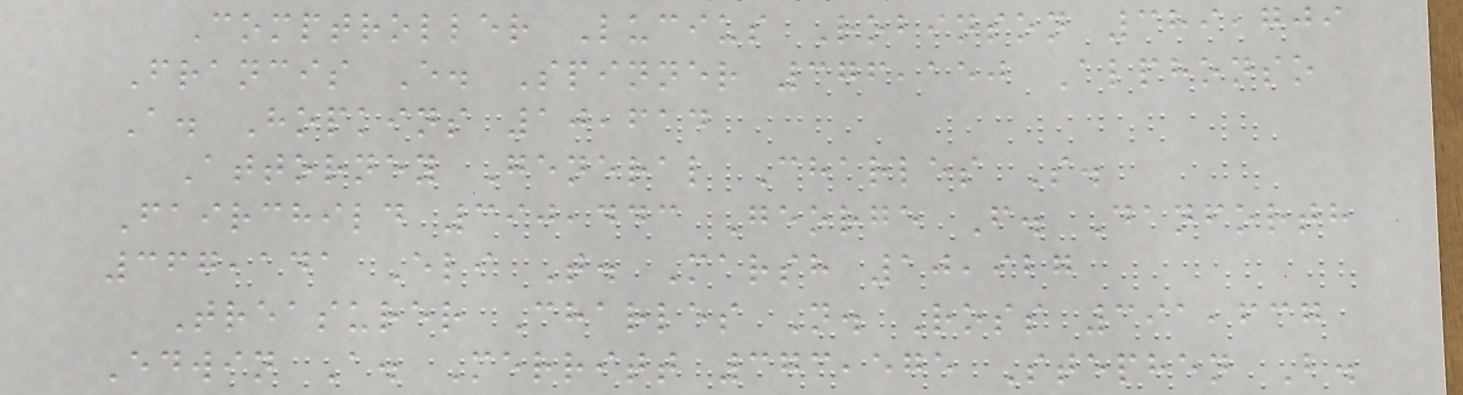Comptroller Lucius Robinson 389,709
Francis E. Spinner 376,150 Alphonso
A. Hopkins 10,614
Attorney General Charles S.
Fairchild 390,443 George F. Danforth
367,141 Eli T. Marsh 10,927
Treasurer Charles N. Ross 391,637
Edwin A. Merritt 373,575 Stephen B.
